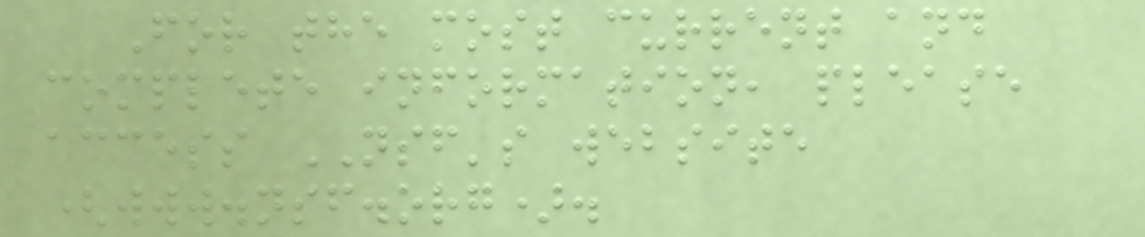For the most current and
complete information, please
access NSF's website
(www.nsf.org).
